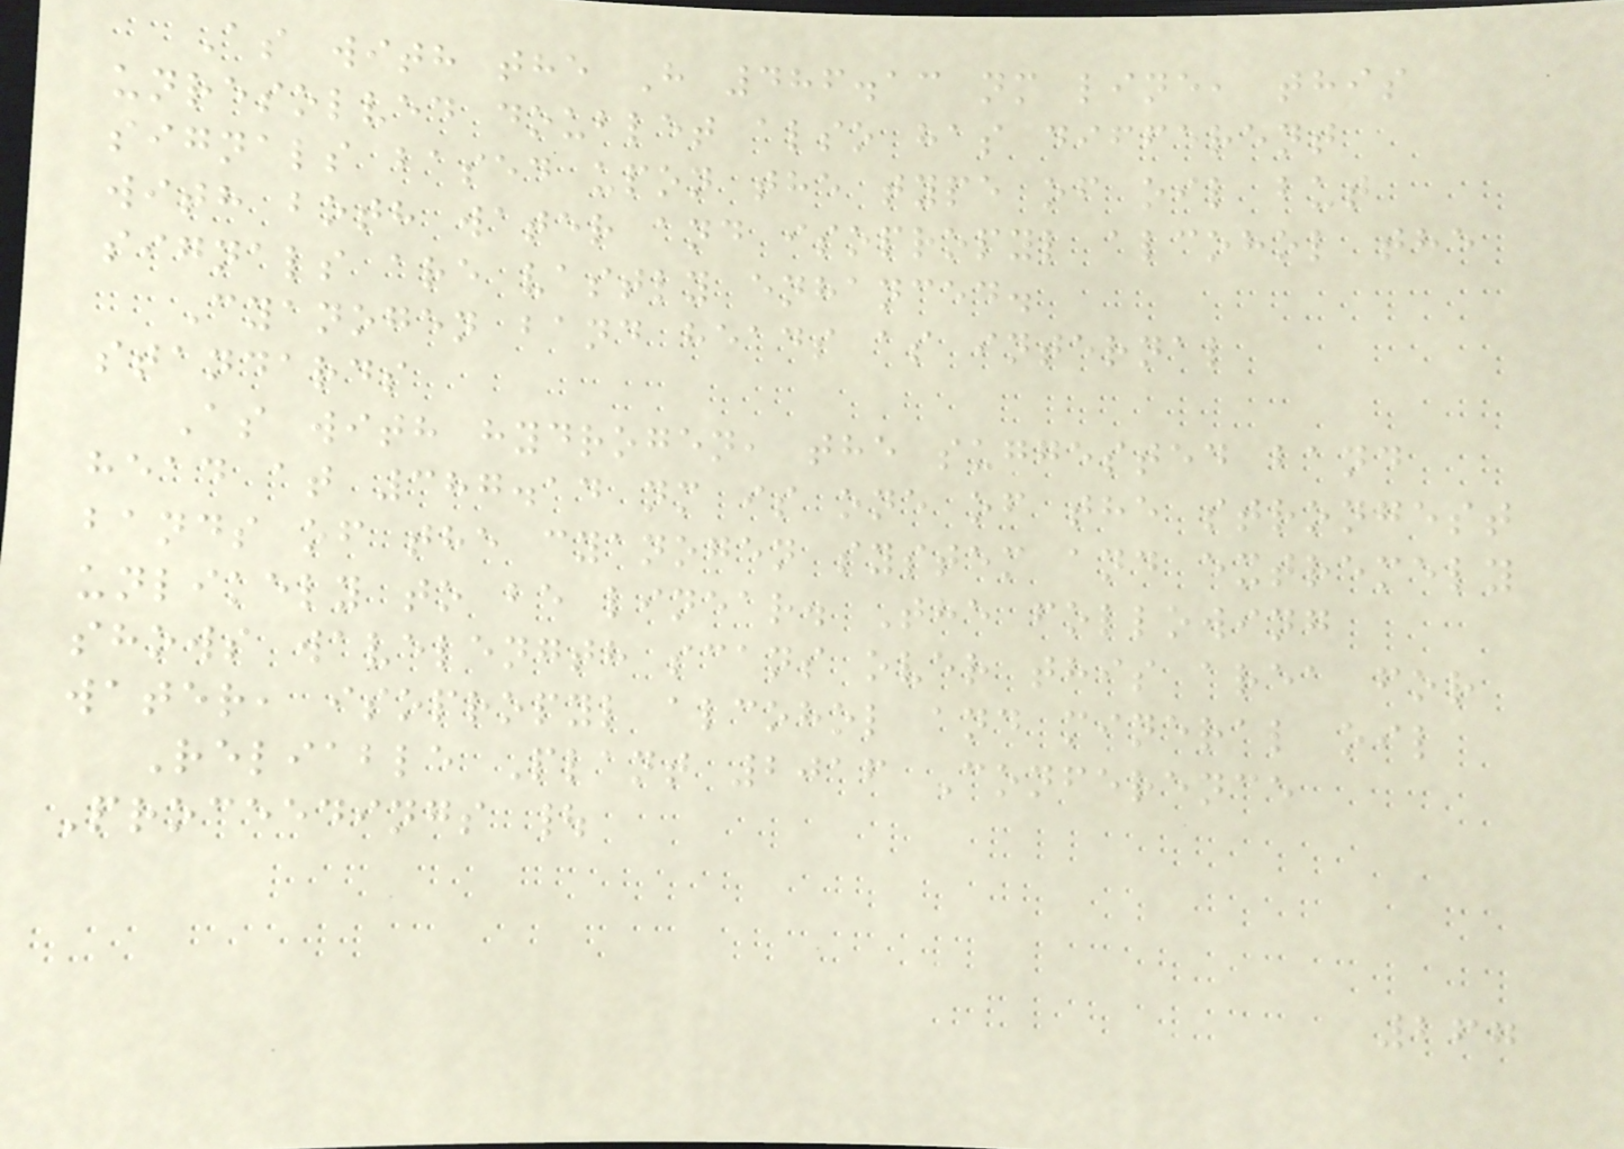As with the H 486.13 nm line, this
unresolved doublet also has different
signals based upon the type of oil but
with both water and isopropyl alcohol the
signals are vastly enhanced.
Cyanogen band heads as internal
standards
As with hydrogen, the suggested band
head at 387.14 nm is one of the strongest
bands of the cyanogen system and extremely
unlikely to be linear. The following
shows wavelength scans over this area for
water, isopropyl alcohol and mineral oil
Reliable Plant 2016 Conference
Proceedings |
267
